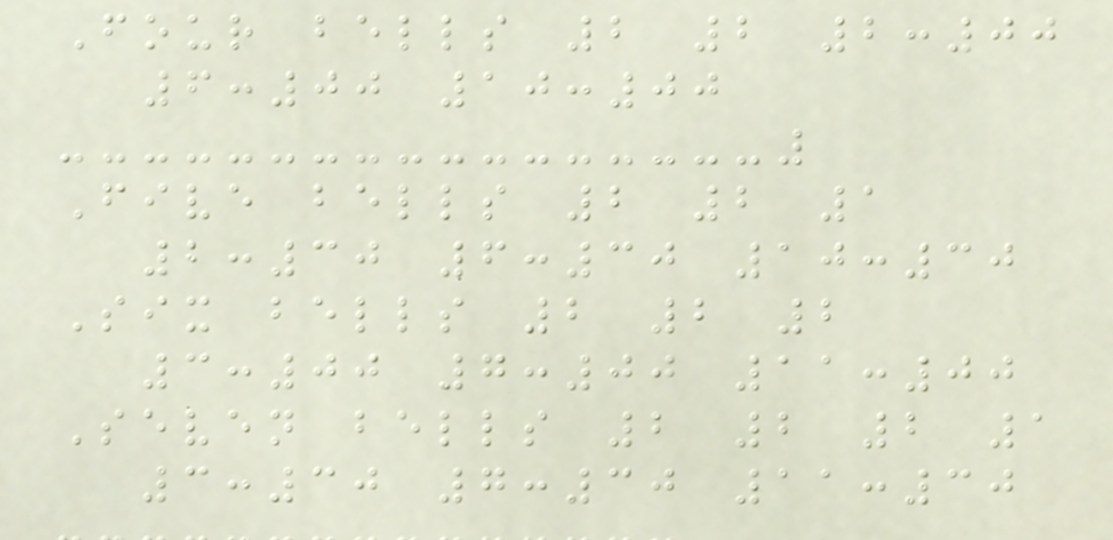Four bells 2 2 2:00
6:00 10:00
Five bells 2 2 1
2:30 6:30 10:30
Six bells 2 2 2
3:00 7:00 11:00
Seven bells 2 2 2 1
3:30 7:30 11:30
